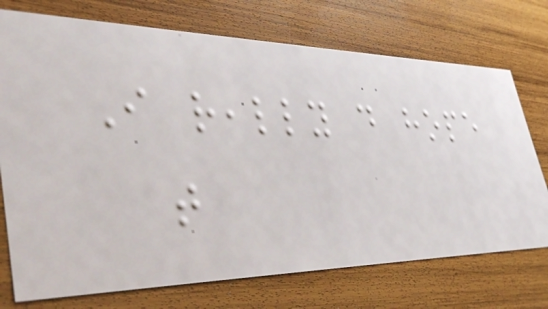I really do hope
that
